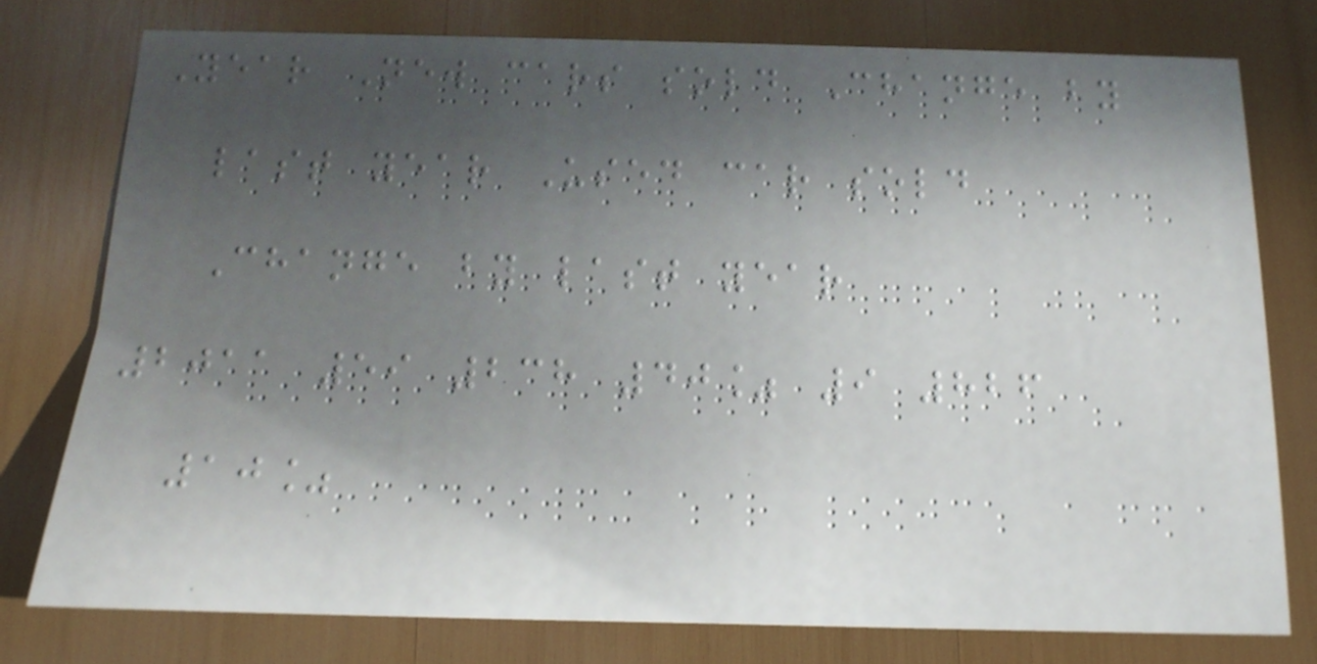Year New cars sold Change by
last year Used car sold
Change by last year
2011 59 238 40% 9 826
10%
